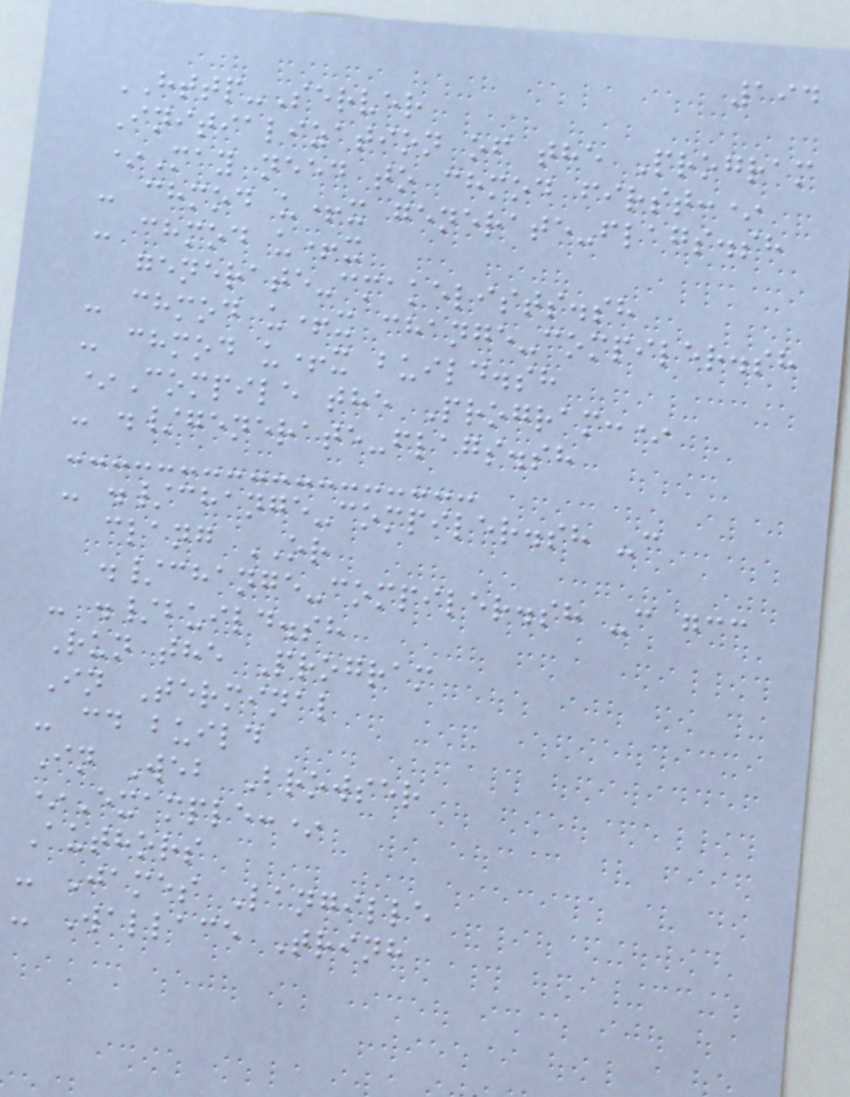194
HTTP-Server
Initialization of the Program
*May need to chmod first:*
- chmod u+x generate-flags.sh
- chmod u+x
generate-cmakelists.sh
- chmod u+x change-compiler.sh
- chmod u+x build.sh
*Compile the Program:*
- ./generate-flags.sh
- ./change-compiler.sh -c
clang OR
./change-compiler.sh -c gcc
- ./build.sh
Run the Program
In Terminal
- cd build
In Web Browser
*Example:*
Authors
- James Langille
- Wallace Trinh
